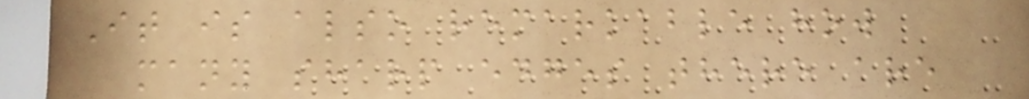It is also remarkable how
many sharp edges there are
